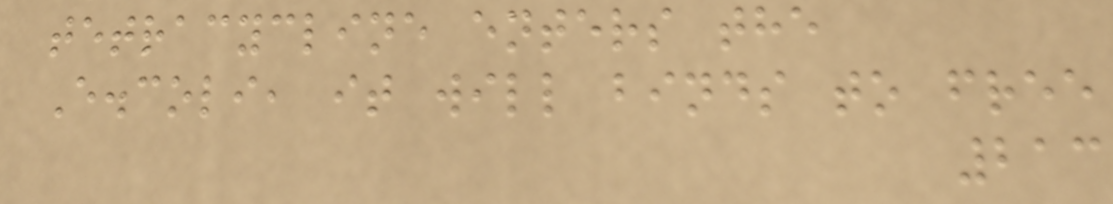tetracycline enters the
E.coli, it will binds to free
213
